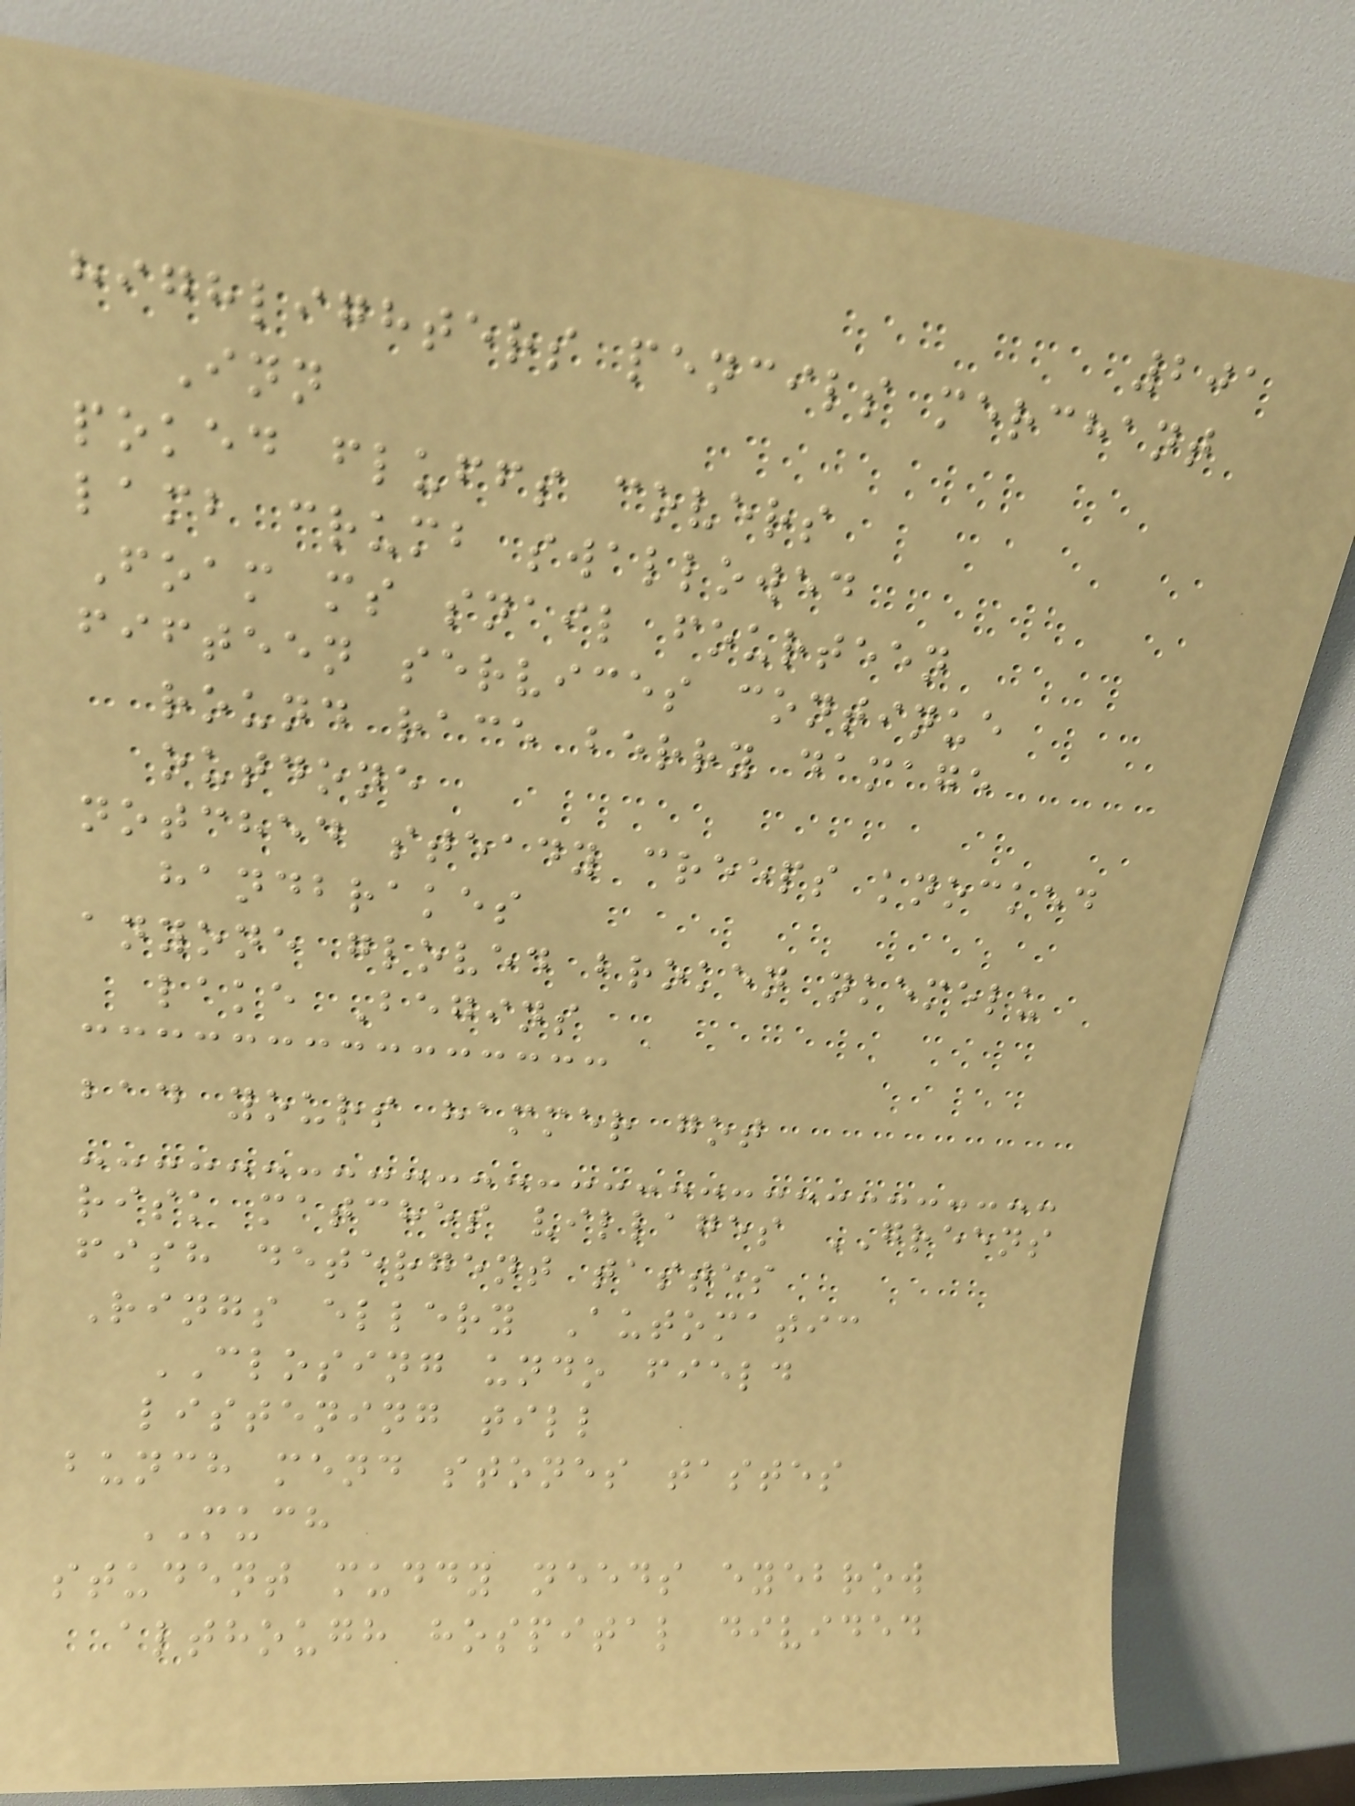201
highlighters pencils merchant
Inn
poked fluffs covers
lamb crumb swallowed
Foam ms snail fourteen
fifteen services continue
round race berry damage
outdone
notched steady creeps knocked
handbrakes
anyone gloved broken nkemelu
lake Begins
bad yours hammer got
risk matches villages GREENS
fish detergent tastes
Rings ellery Automatic
CLOSING undo field
listening till
bunch mend stones tastes
MUCH
student muddy needs eyebrow
although hospital divided
